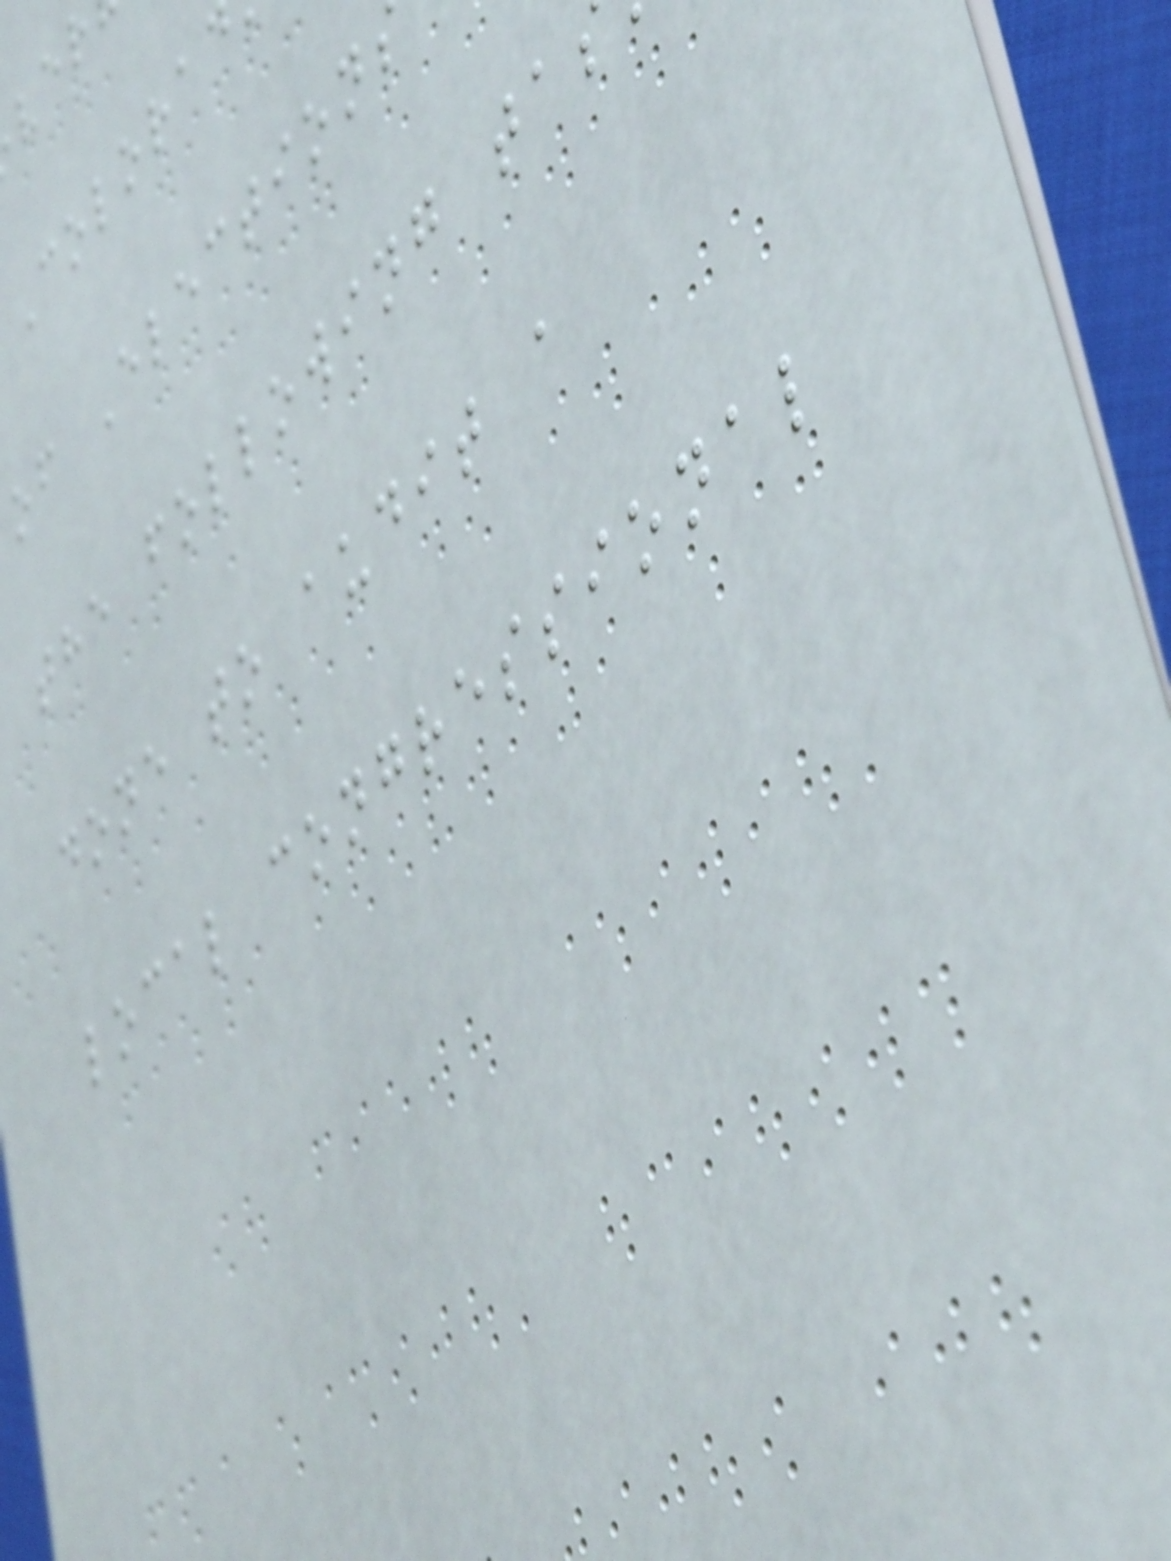Colorad
of Election
the following ta
done to audit a
local congressional
